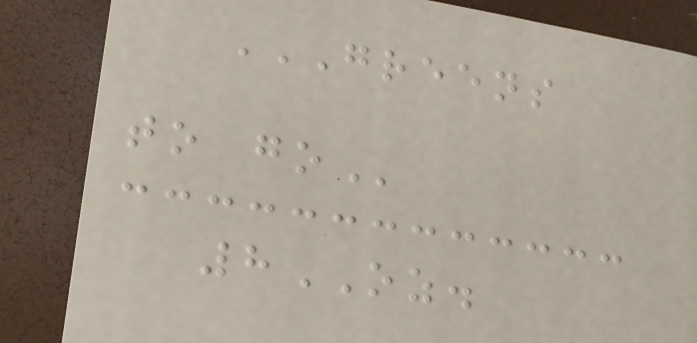GREENS
TO GO
8OZ.
